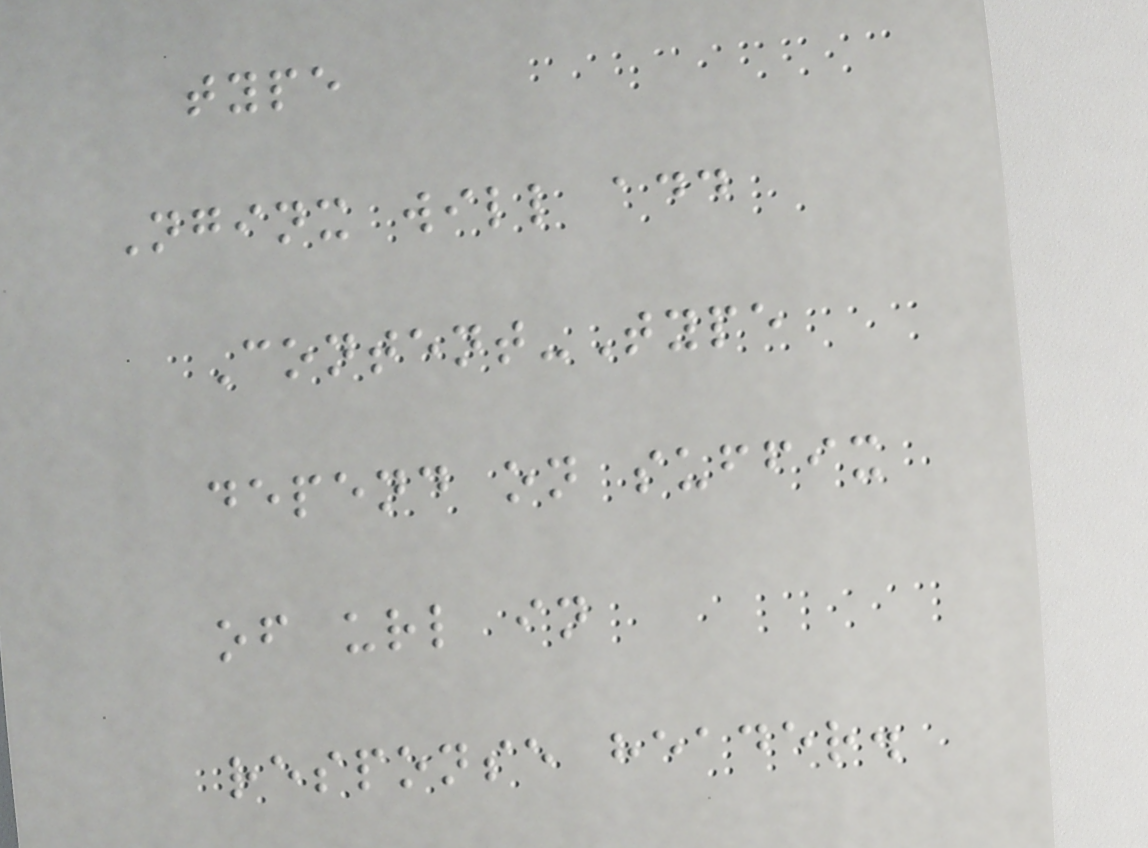type
Nginx will add
Content-Type
depend on suffix
of url in
response header.
